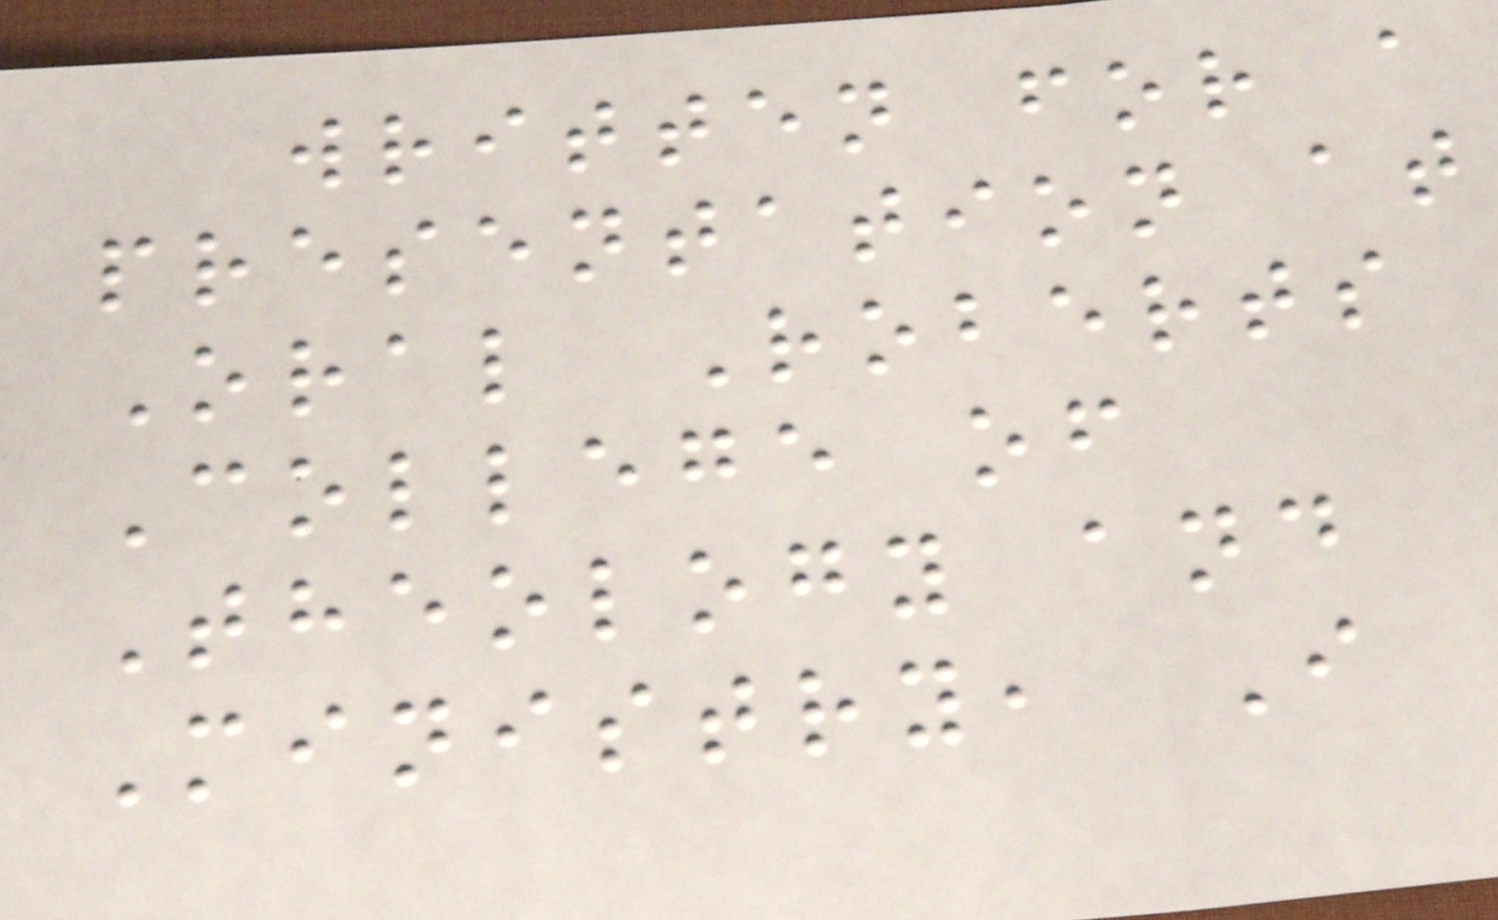written for a
presentation at
Oral Roberts
College of
Theology and
Ministry, I
